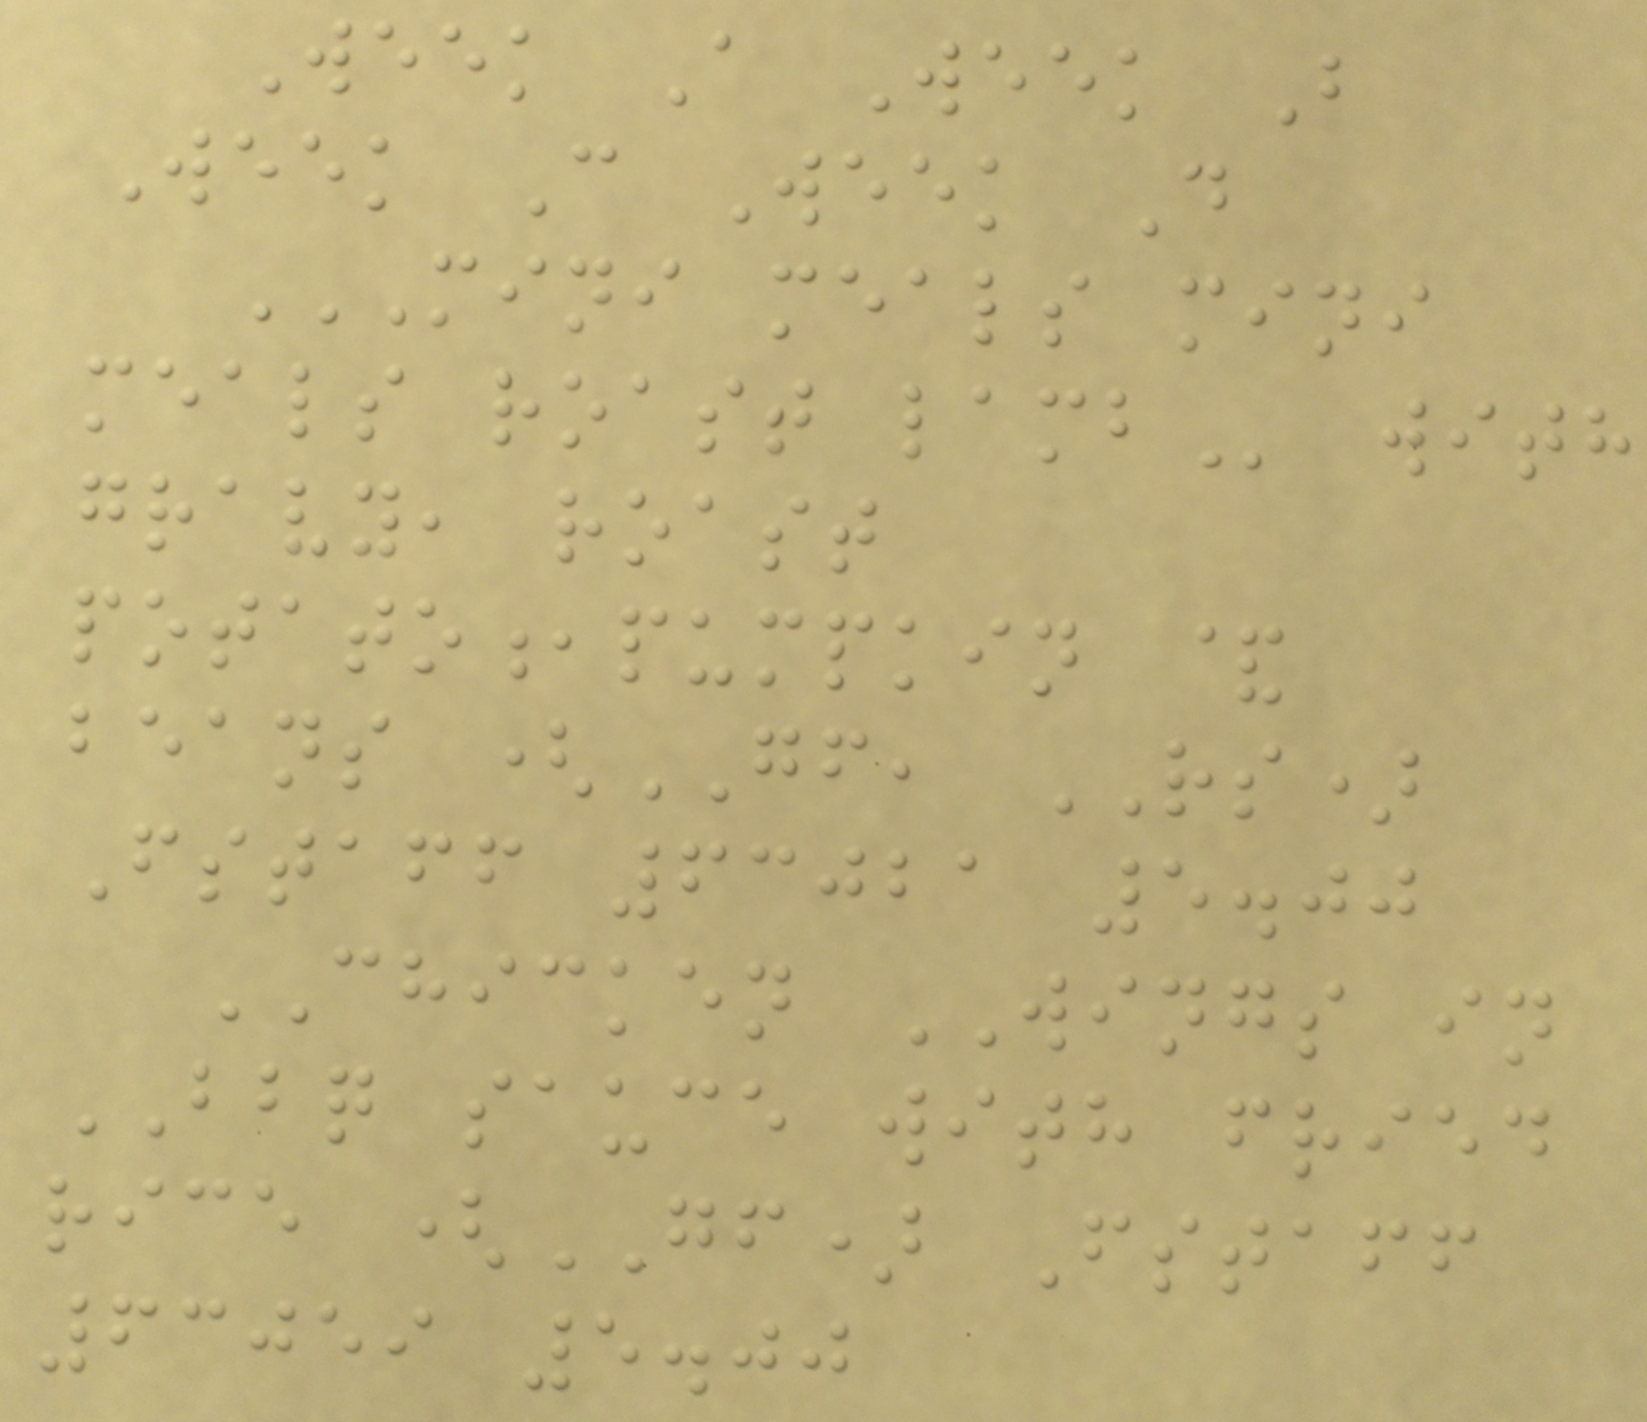Week A Week B
Week C Week D
MINI MEALS MINI
MEALS ROAST LAMB with
gravy, roast
potato,pumpkin &
beans (GF, RS)
Fstaff 63021 5.00
CHICKEN WINGS in
BBQ sauce with fried
rice (GF) Fstaff
63059 5.00
